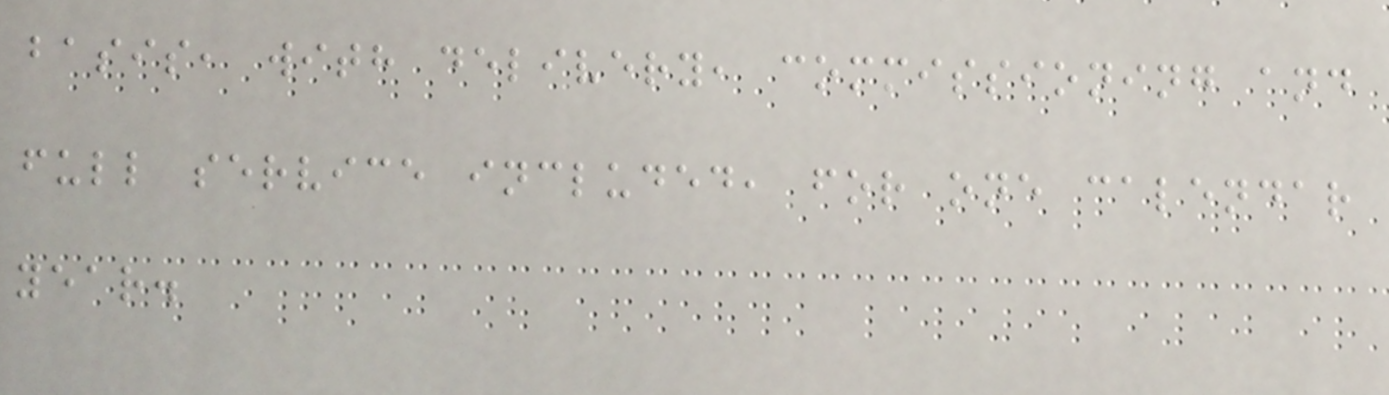basis, with delivery, commissioning and
full service included, for one calendar
year.
